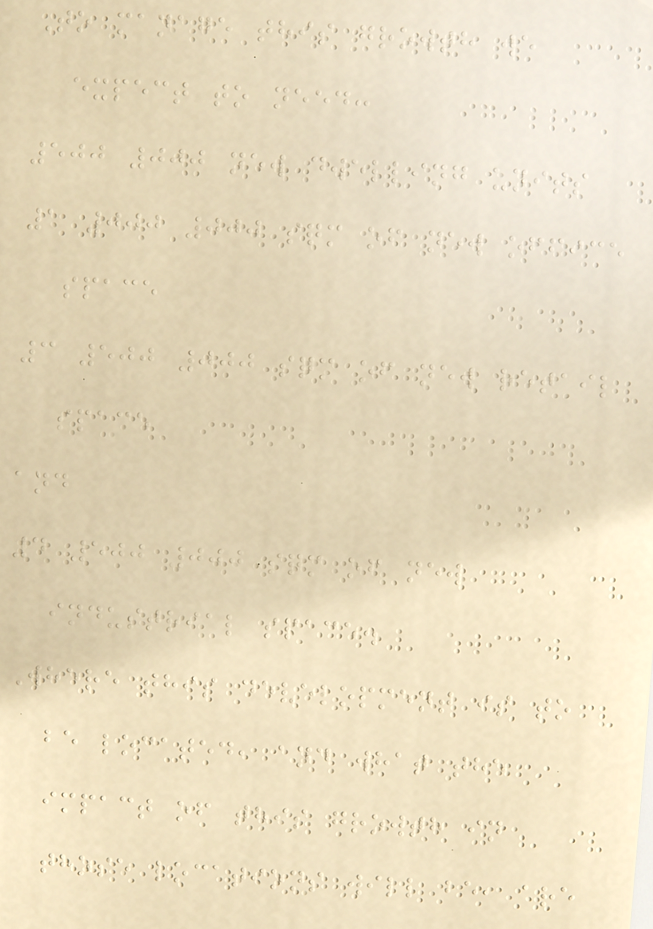To manage this growth we
expect to need:
500 000 new dwelling units
1 000 000 sqm of new office
space
3 500 000 sqm of new retail
space
and
4 500 000 sqm of new
industrial space.
Where this development is to
be located, and what the
impact of this growth in
those locations will be, are
